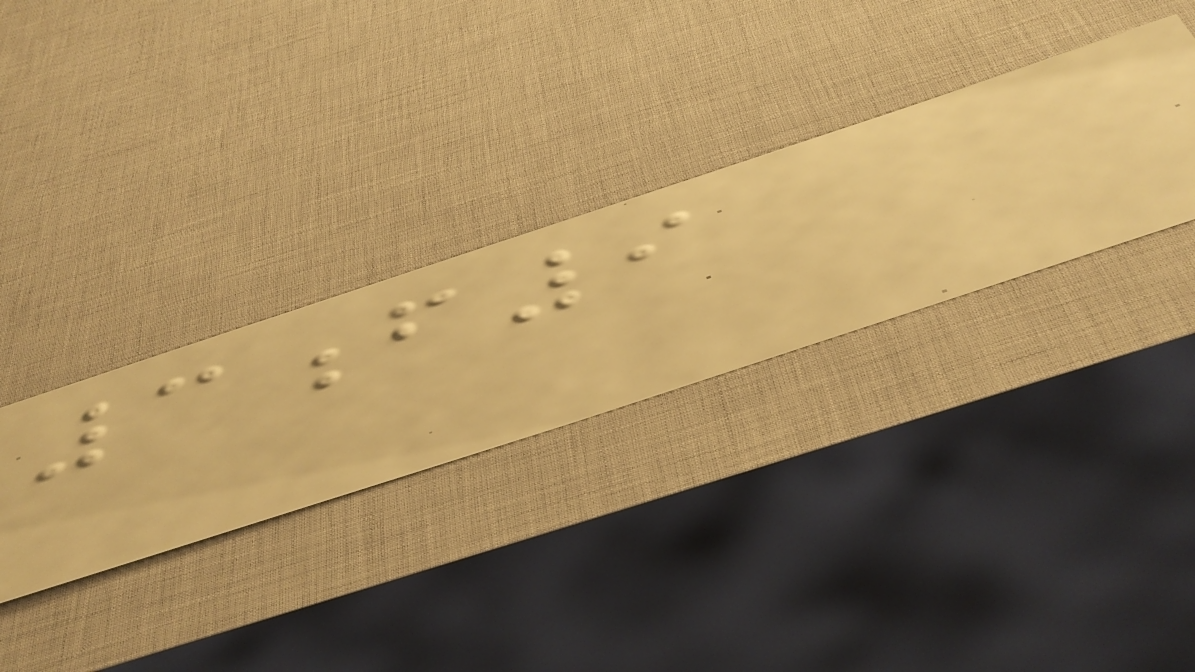3f9
